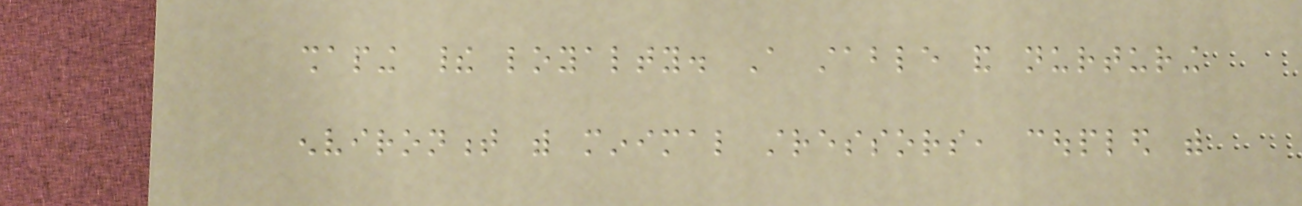shaping their loyalty. A stable and nurturing
environment with minimal stressors, coupled with
